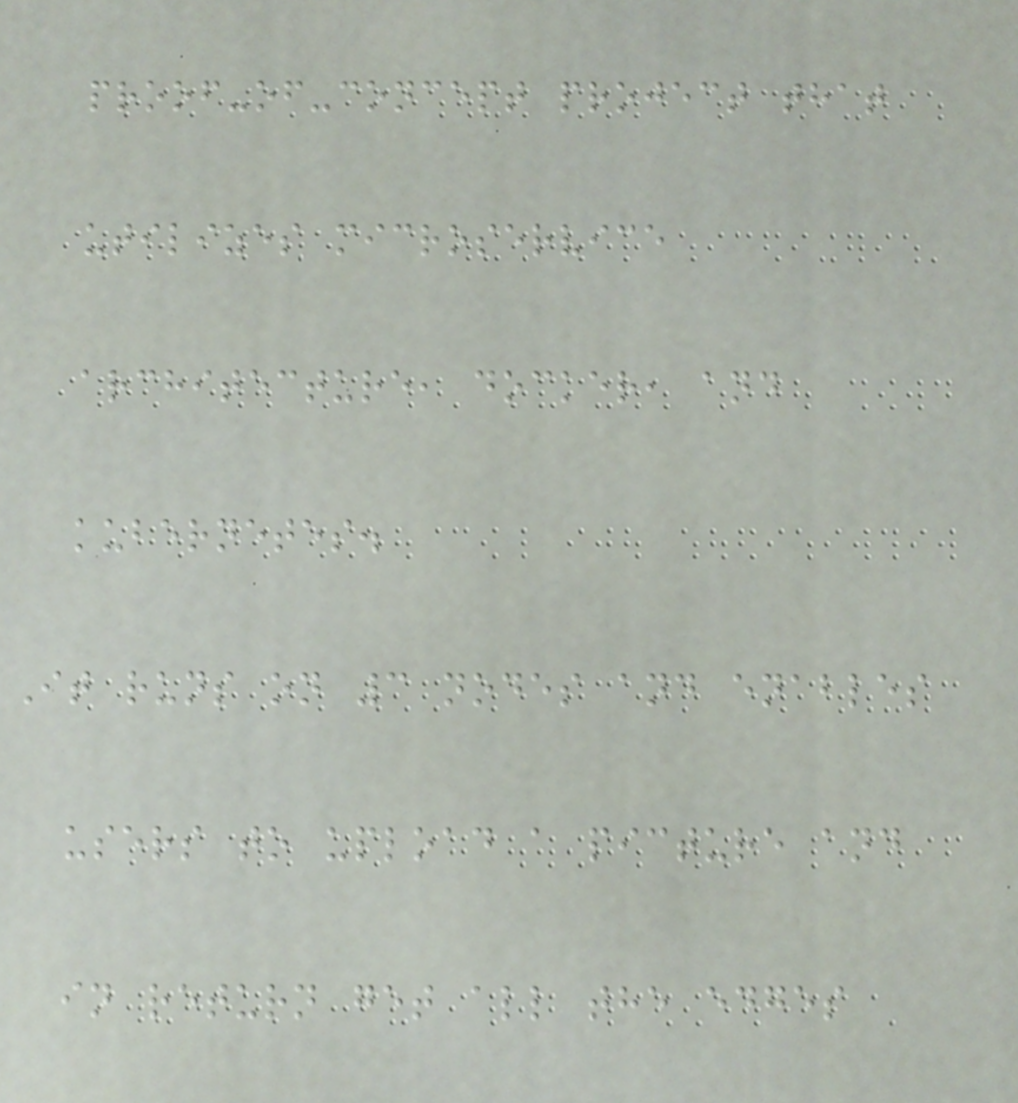proof-of-concept project that
utilizes microservice
architecture, docker, and
kubernetes.
It runs on 3 nodes and enables
users to upload a picture and
in return get all the edges
